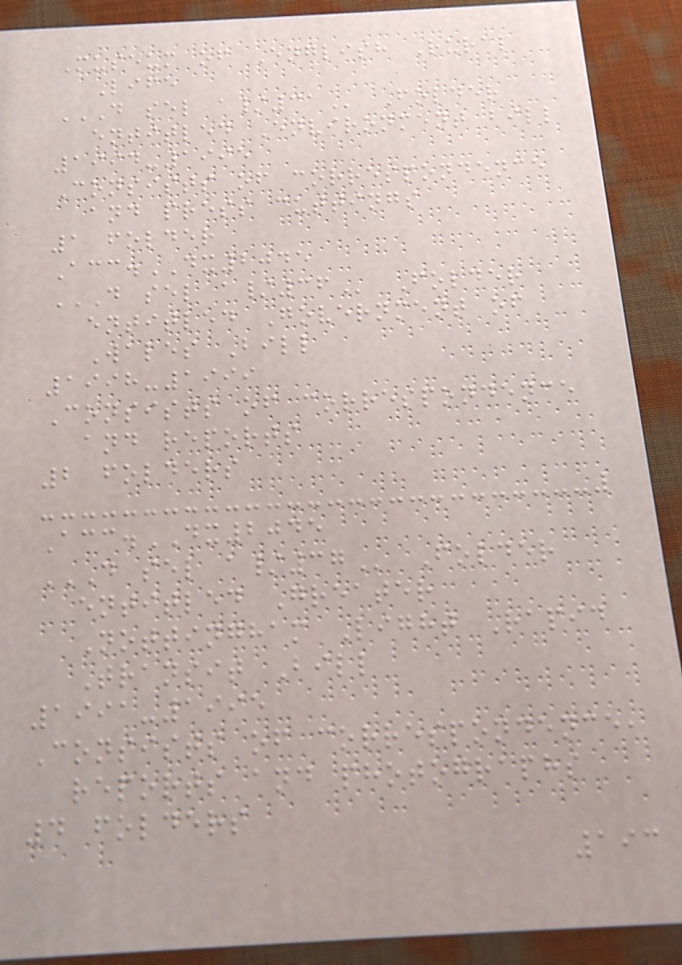Museum of English Rural
Life
D SEL A/31 Folder
entitled Environment bill
1994-1995
Consists of correspondence
and press cuttings
1 folder
Acc.DX2045
D SEL A/36 Folder
entitled Government of
Wales Bill
1998-1999
Consists of correspondence
and reports
2 folders
Acc.DX2045
D SEL A/37 Folder
entitled Greater
Nottingham Light Rapid
Transit Bill
1991-1995
Consists of correspondence,
reports and photographs
4 folders
193
